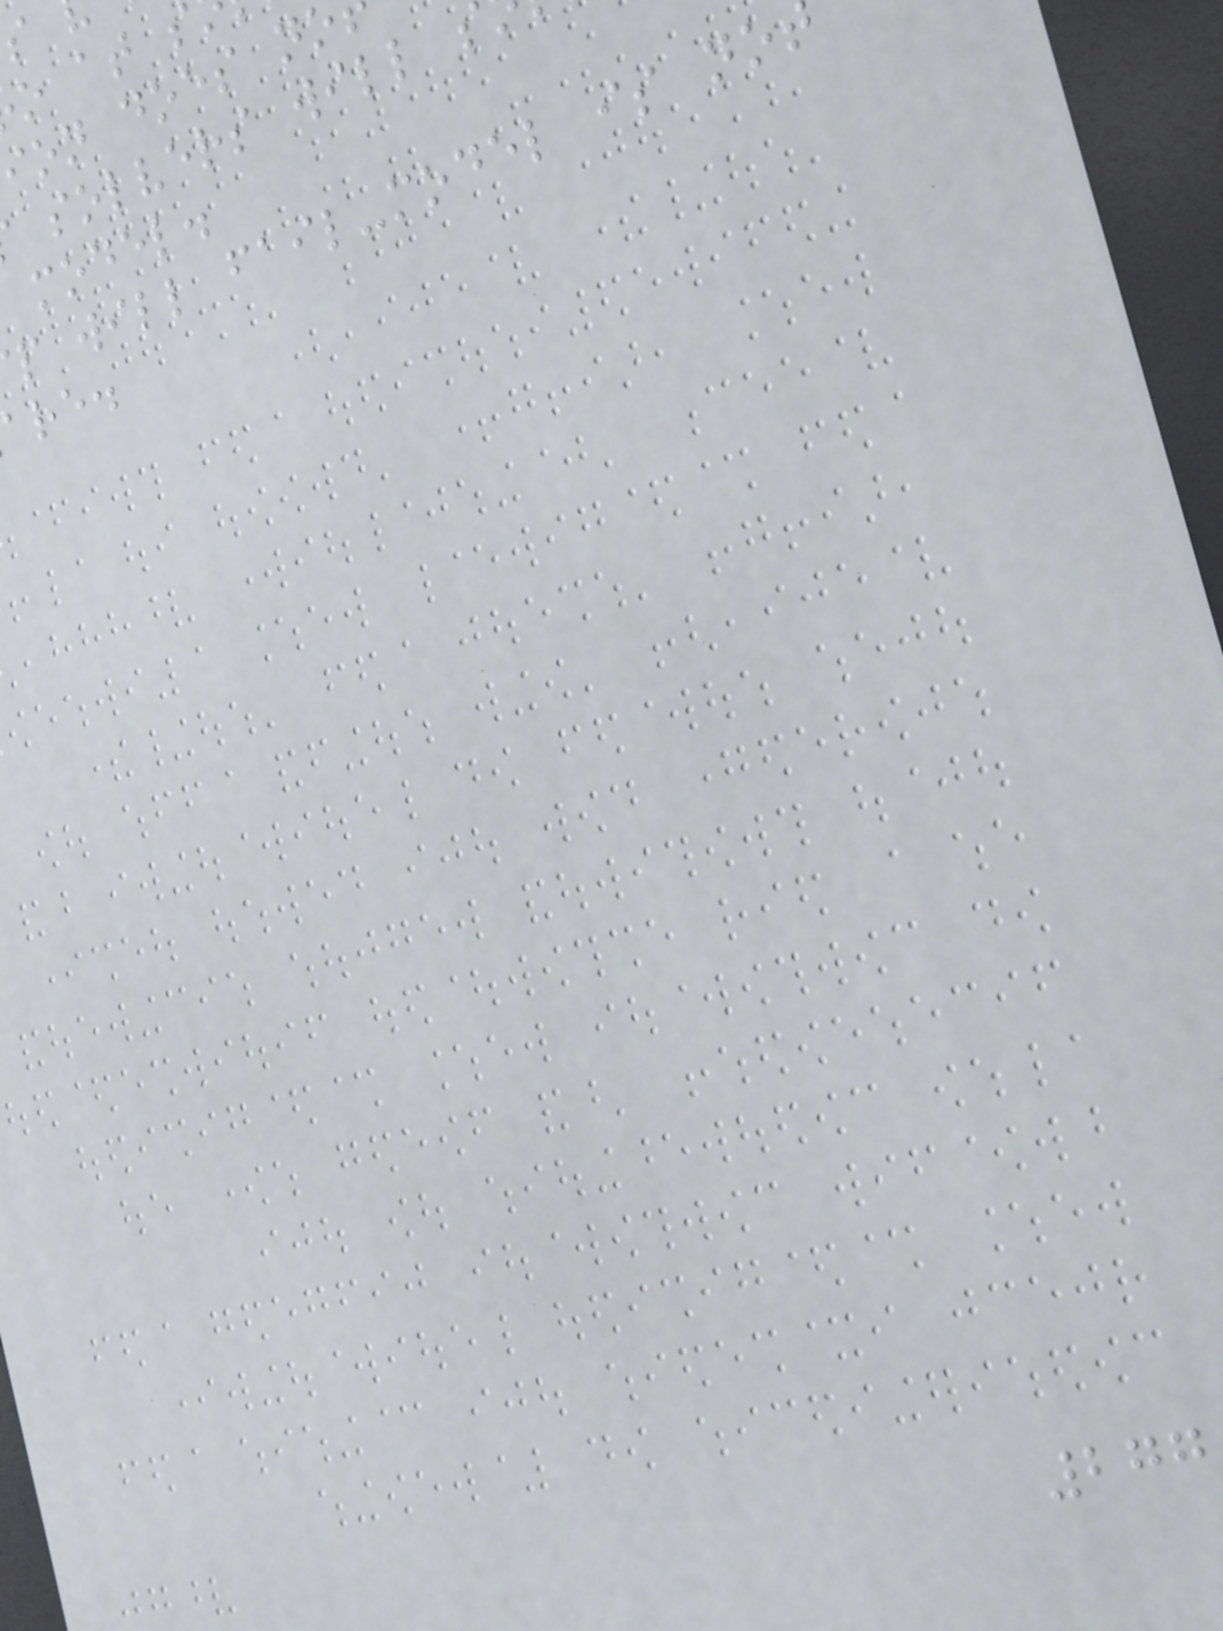ion does no
solvers will
model.
p will fail-model is no
are.
277
